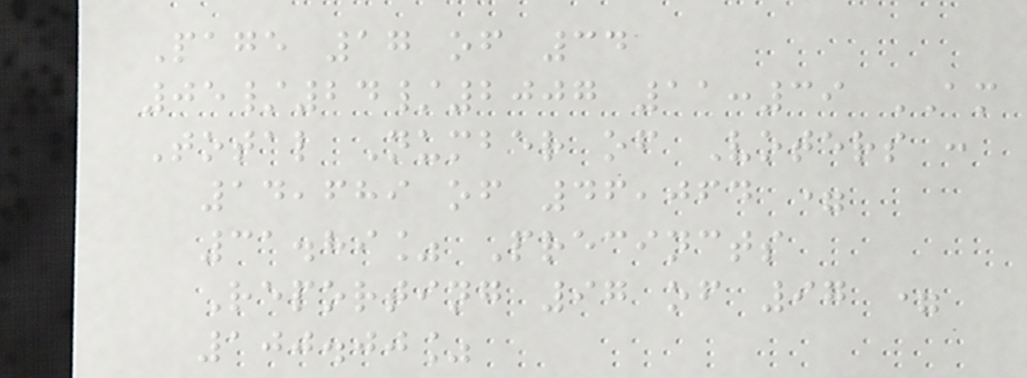Page 17 of 34
05/24/2007 11:39 AM
Total Number of Voters :
14,689 of 46,064 =
31.89% Precincts
Reporting 97 of 97 =
100.00%
